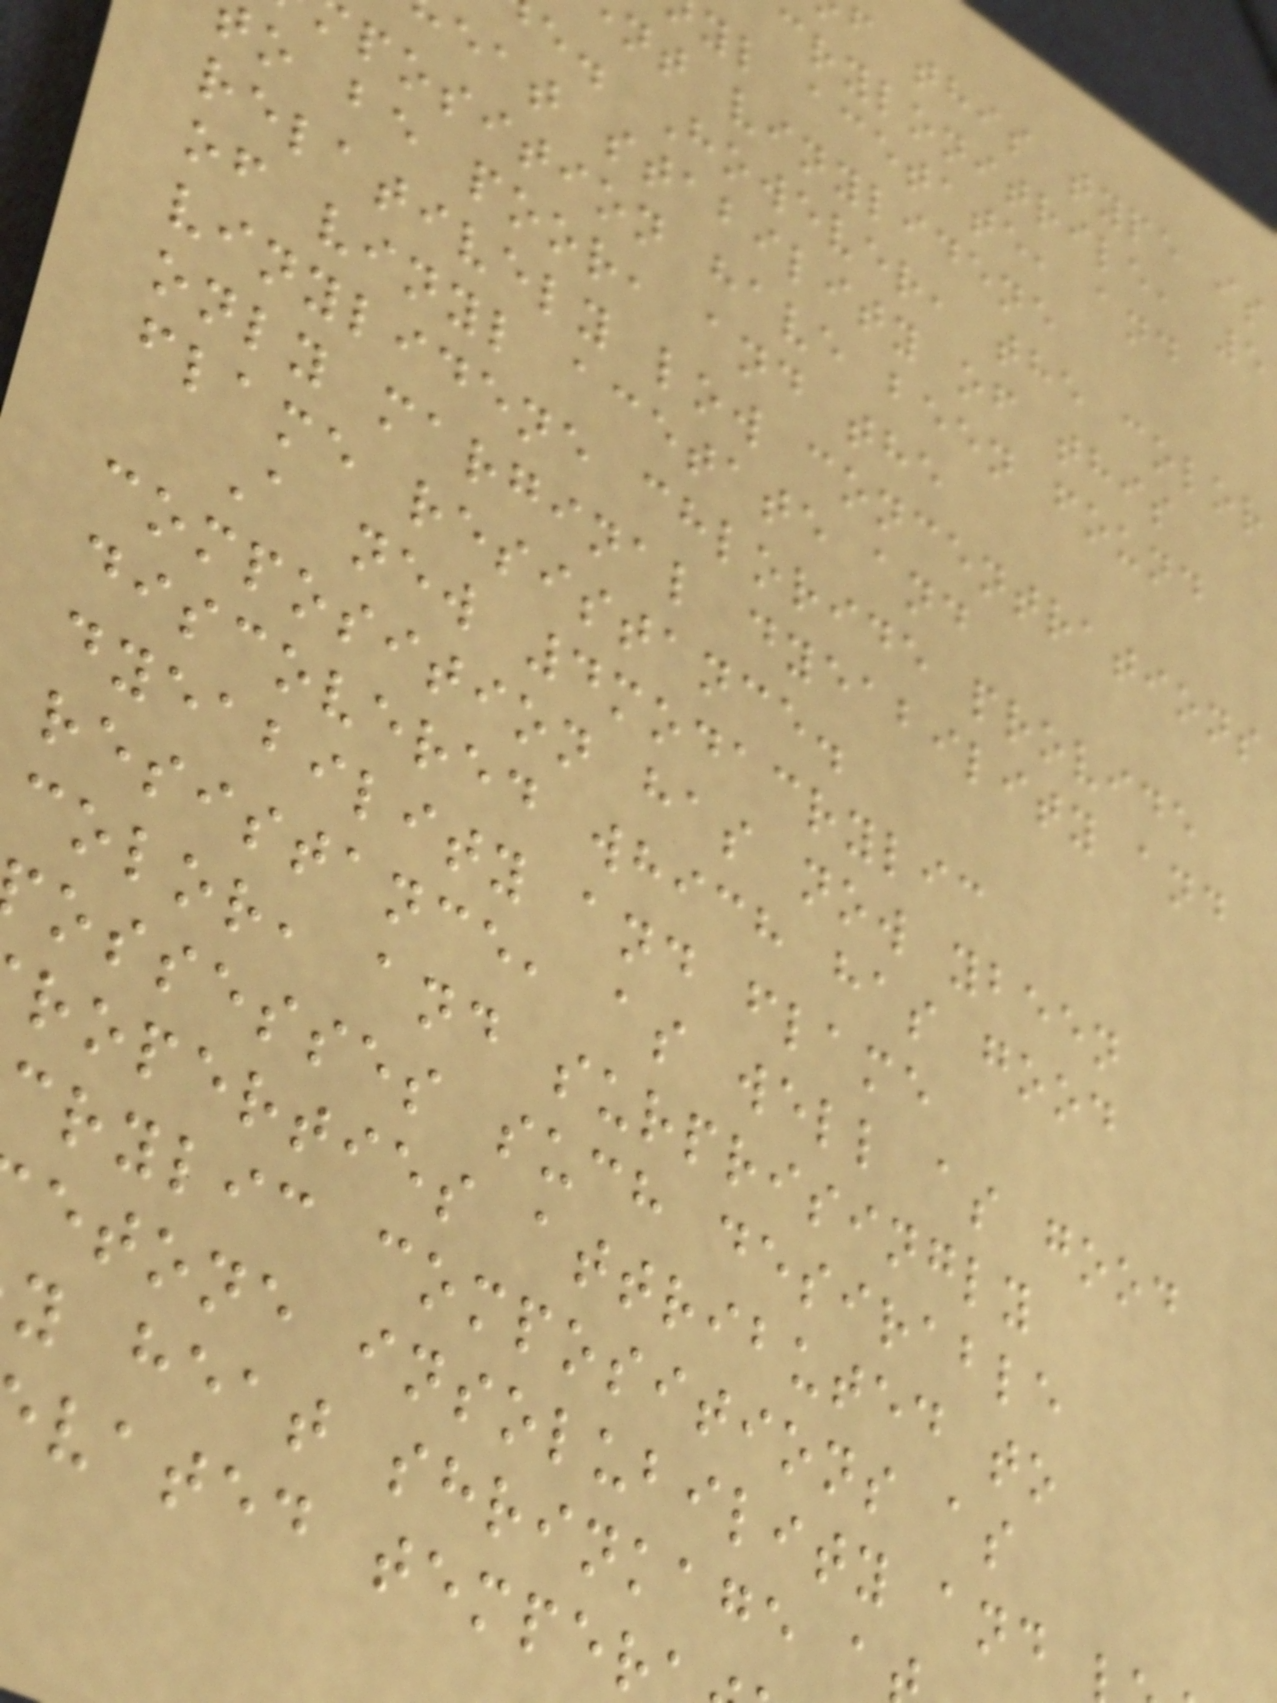f this type is
crylonitrile, 5
yl acetate, and
nt vinylidene
e. However, the color
eat stability of this
position have been found
o be poor, and the
relatively low concentrations
of vinyl acetate and
vinylidene chloride provide
only marginal dyeability and
flame resistance.
A new 4modacrylic
composition has now ybeen
discovered which has good
dyeability and flame
resistance, as well as good
color, and surprisingly
ossesses such desirable
roperties attributed to
crylic compositions as
etone insolubility and
y heat shrinkage a
vated temper
